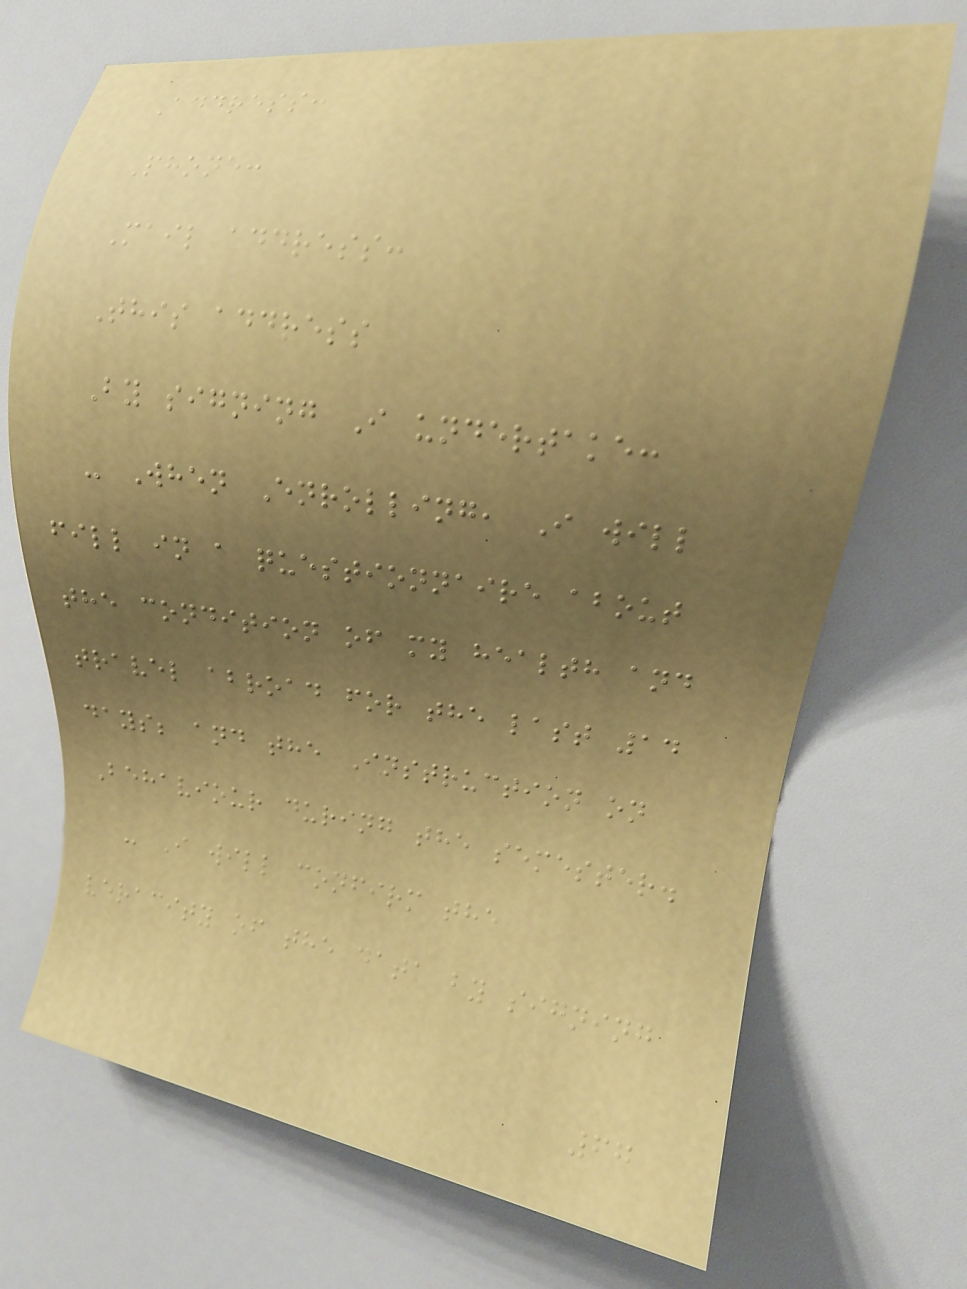Address:
Phone:
Mail address:
This address
By signing I undertake:
- When Enrolling, I will
fill in a questionnaire about
the condition of my health and
travel abroad for the last 14
days; and the Instruction on
Behaviour during the semester.
- I will confirm the
veracity of the data by signing
67
